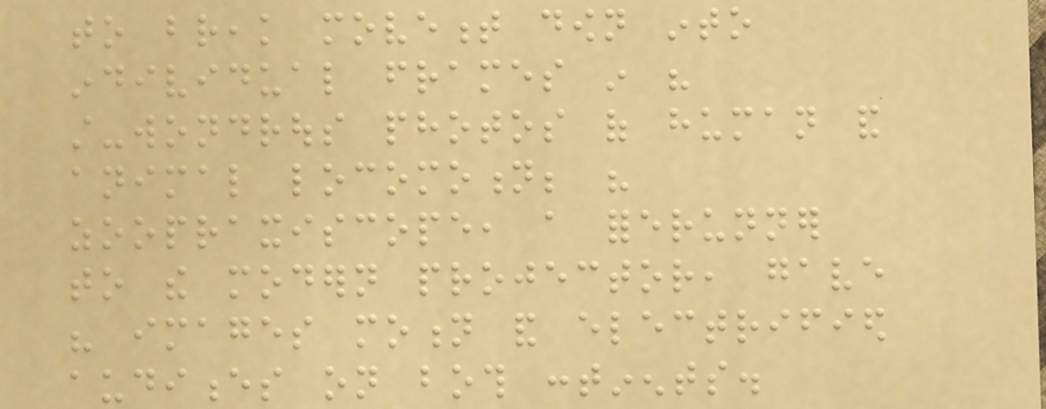to break movement down into
individual frames in his
still-wondrous photos of human and
animal locomotion; his
zoopraxiscope, a forerunner
to the modern projector, gave
his images motion and electrified
audiences on both continents.
